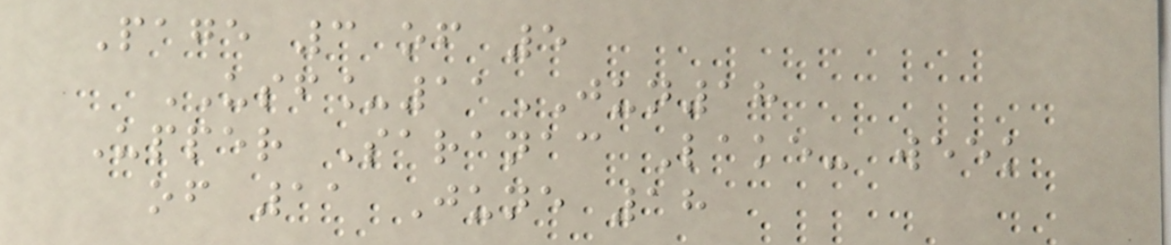Page 3 of 5
USF_11JUN18
Upper Saranac Lake- week
of 11 June 18
